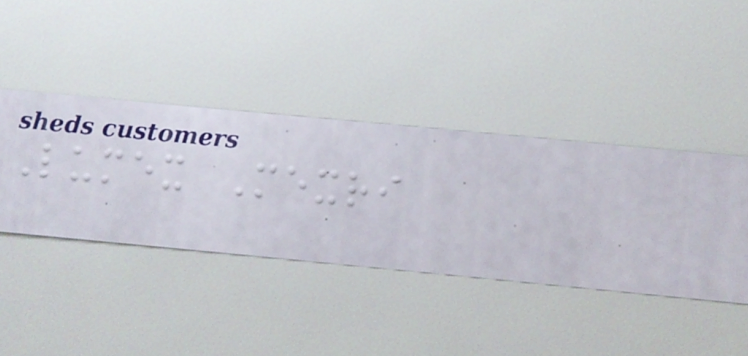Lumex Mexri
